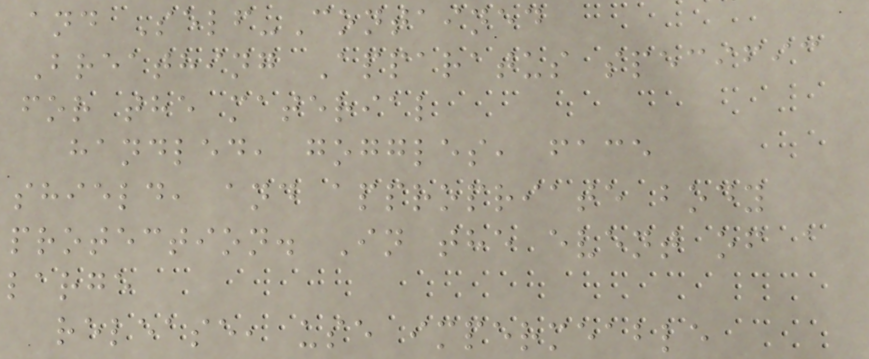and Self-Contained
Breathing Apparatus specific
for the material
handled, goggles, face
shield, and appropriate body
protection. In the event of a
large
release, use impermeable
